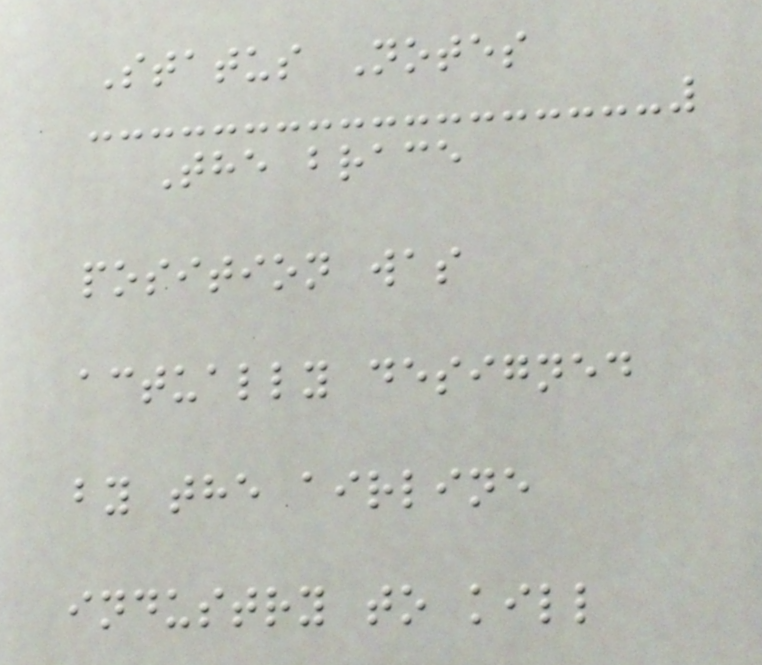Status Notes
The brace
position was
actually designed
by the airline
industry to kill
